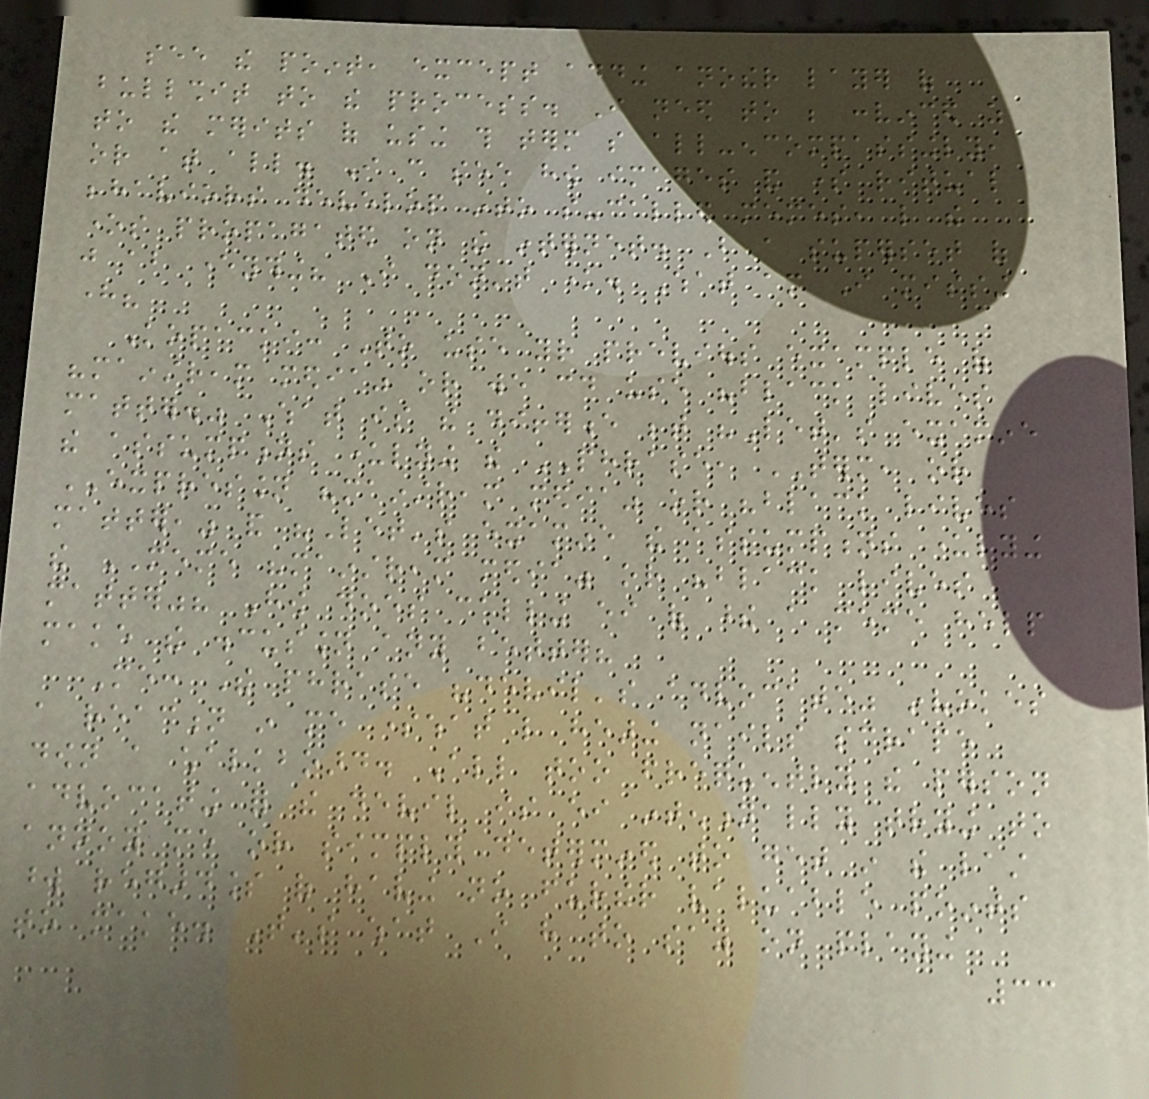see the point, except adding another layer of
bullshit to the process. I need to be convinced as
to the merits of using this term so all-encompassingly,
or at all. I can see how images and some ritual
behaviors develop into so-called memes, like the
ones propagated on the internet. But a superset of
just about everything? I don't know. What am I missing
here?
Kopacki: To use your previous example of
"mainstream media" or we could use "black lives
matter." What is the difference between "Let's examine
the assumptions underlying the PHRASE, TERM, or
EXPRESSION "mainstream media" or "black lives
matter," and "Let's examine the assumptions underlying
the MEME "mainstream media" or "black lives
matter"? How does calling either of these a meme help
make the discussion any better?
Me: The phrase "devil's advocate" invokes
a reaction in me somewhat like hearing nails scrape
down a chalkboard. All too frequently the person
advocating for the devil is either intentionally trying to
annoy me or simply determined to get in the last
word regardless of having no further valuable points
to make. That's what I have to say on playing
33
